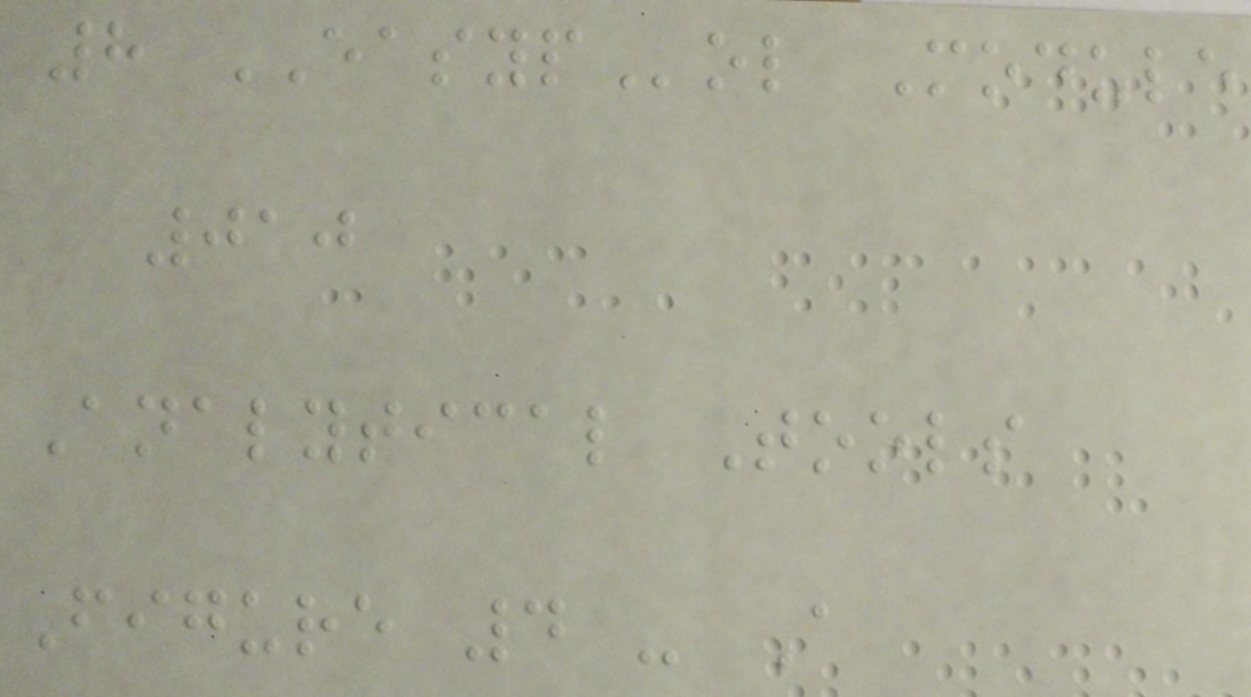8 EASYPol Module
010
Analytical Tools
Figure 4 - A
